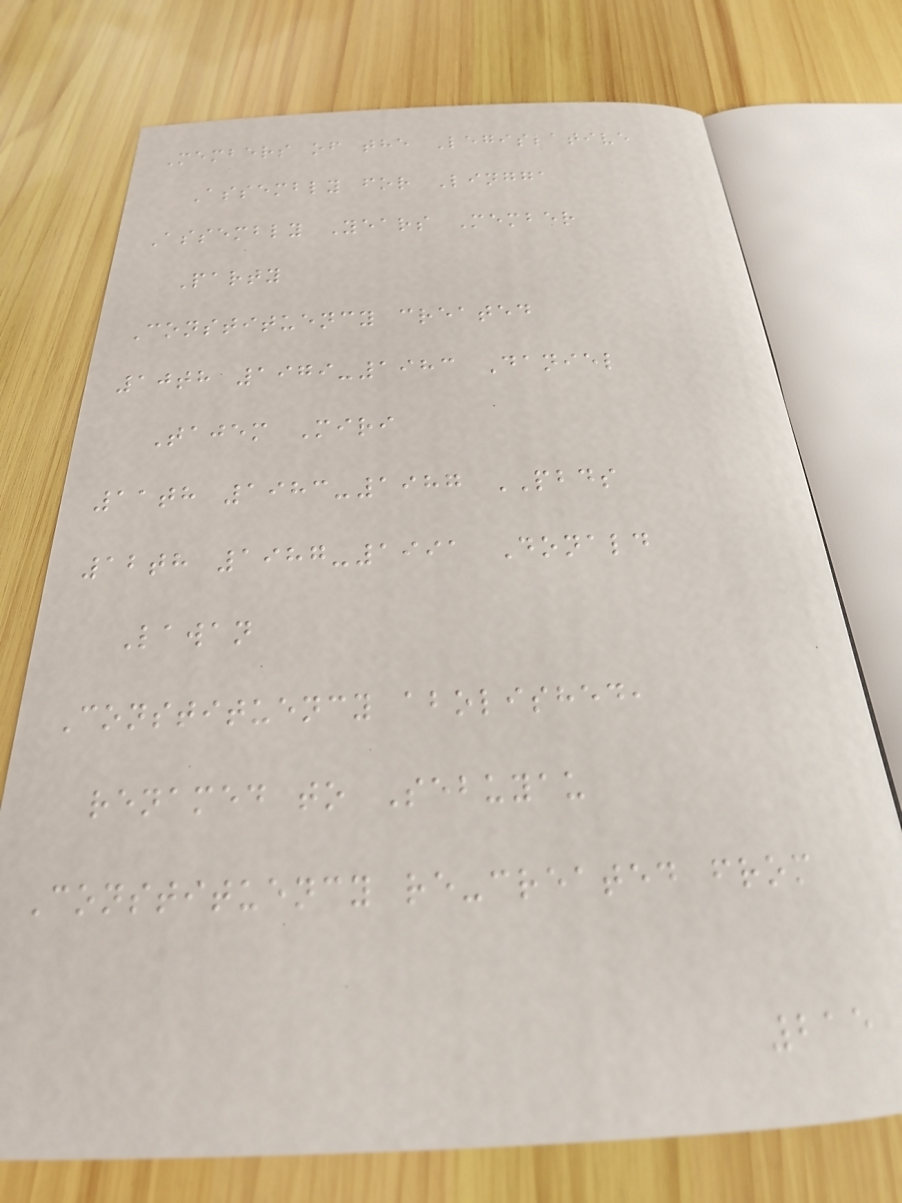Members of the Legislative
Assembly for Lingga
Assembly Years Member
Party
Constituency created
10th 1979-1983 Daniel
Tajem Miri
11th 1983-1987 PBDS
12th 1987-1991 Donald
Lawan
Constituency abolished,
renamed to Sebuyau
Constituency re-created from
215
